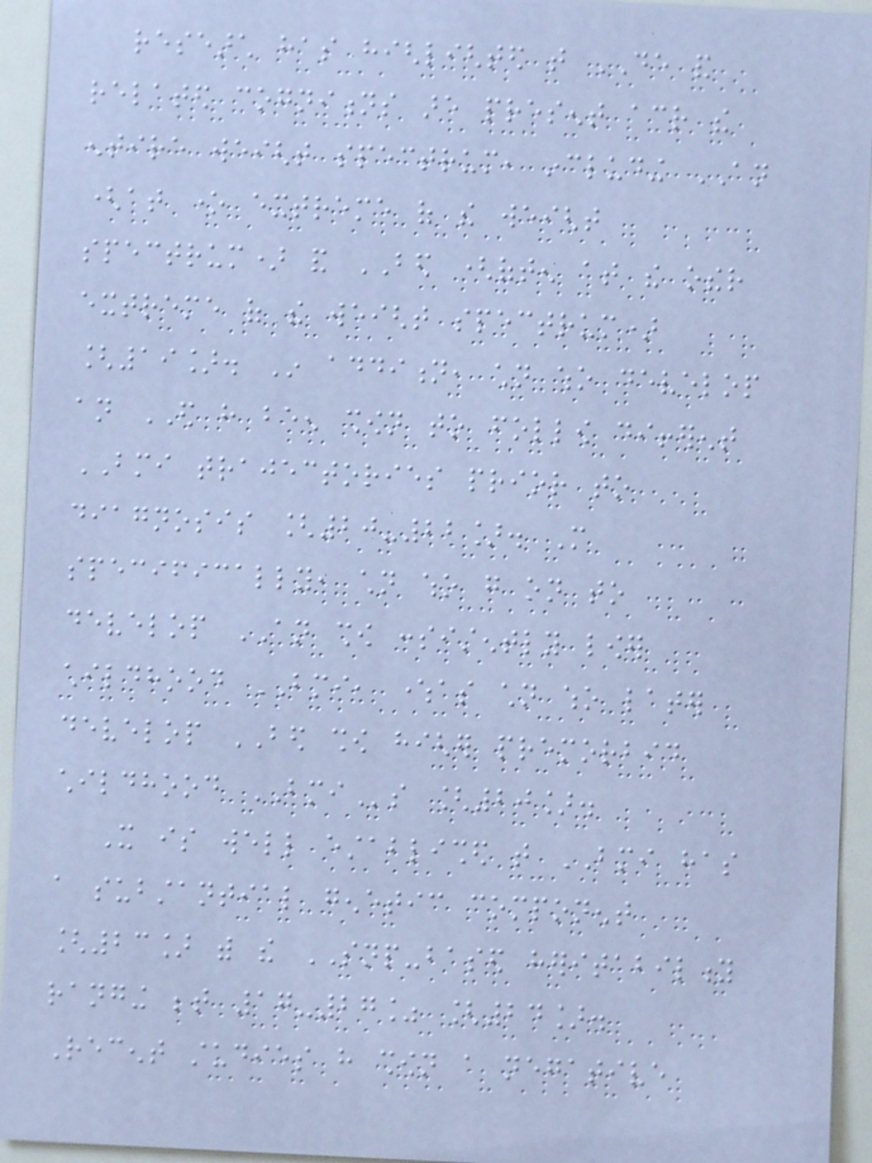research has highlighted that DE and
related cognitions are present across the
entire weight spectrum, including AN
(at one extreme of the weight
spectrum) and BED (often at the other
extreme of the weight spectrum)
[19]. In addition, children who develop
an ED have been shown to follow different
BMI trajectories prior to
diagnosis [20-22]. More
specifically, children who go on to
develop AN show consistently lower
childhood BMI, whereas children who later
develop BED show higher premorbid
childhood BMIs [20].
It is well established that BMI has
a substantial genetic component
[23] with the SNP-based heritability
ranging between 17-27% [24].
Recent studies have shown a negative
